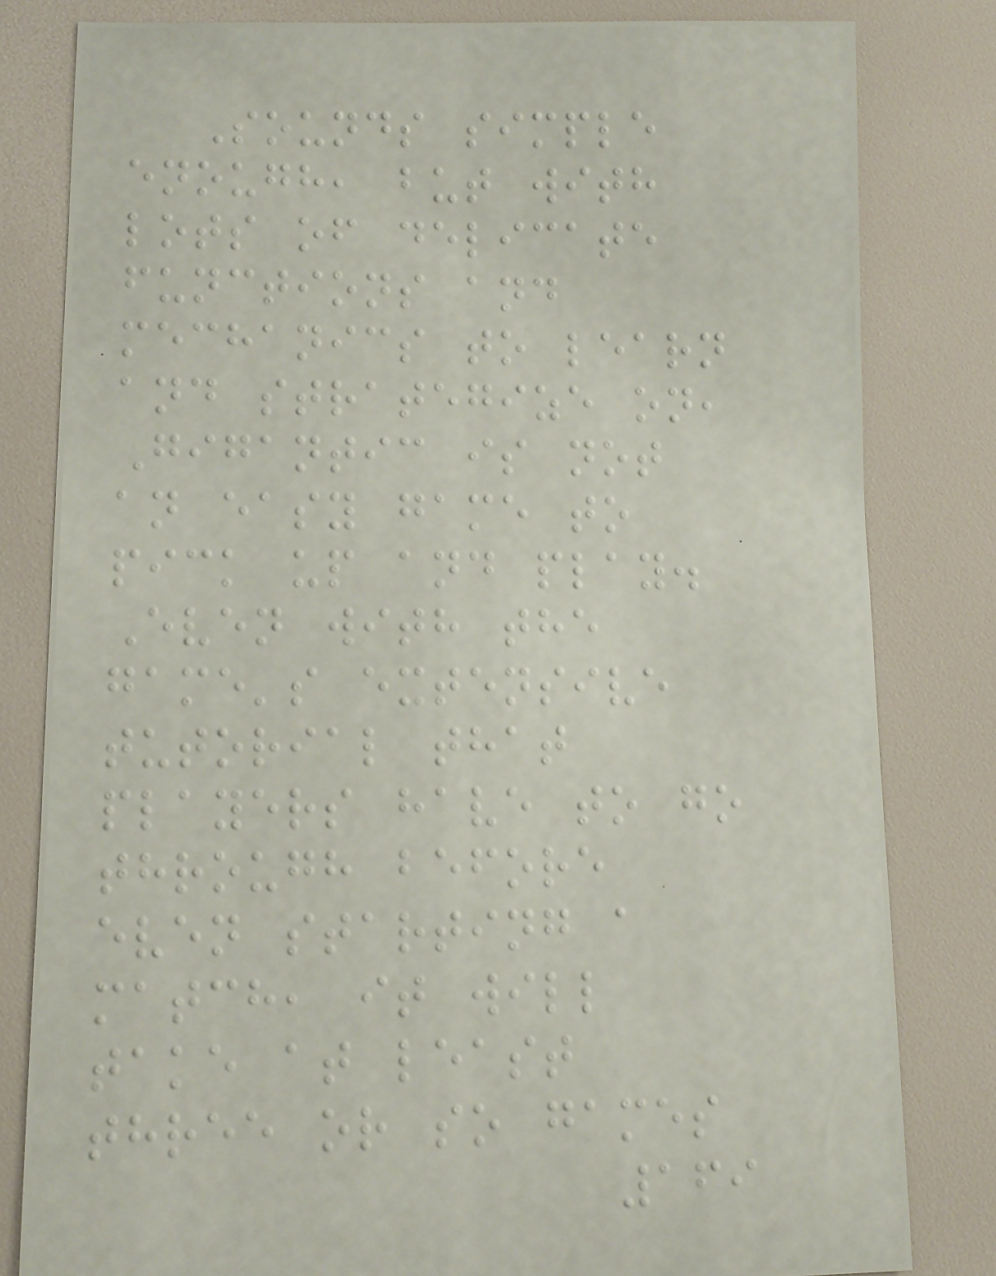Sounds simple
enough, but with
lots of delicate
functions and
mechanics to learn
and strategize on,
Gigantic is not
an easy game to
pick up and play.
Even with the
game's extensive
tutorial that
players have to go
through before
even starting a
match, it will
take at least
three or so games
169
